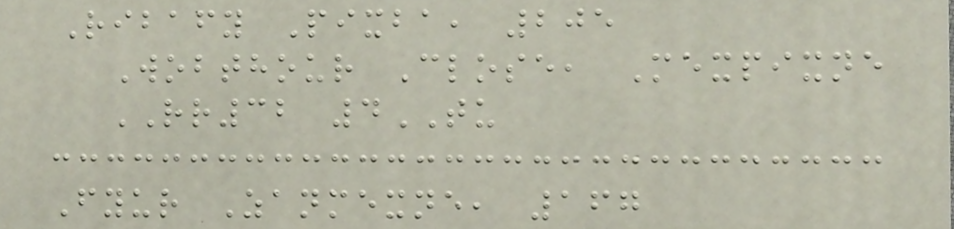Ribafy Pixba, 205
Wobthour Close, Mexpixne
RR32 4TU
Fyur Zanmexne, 167
